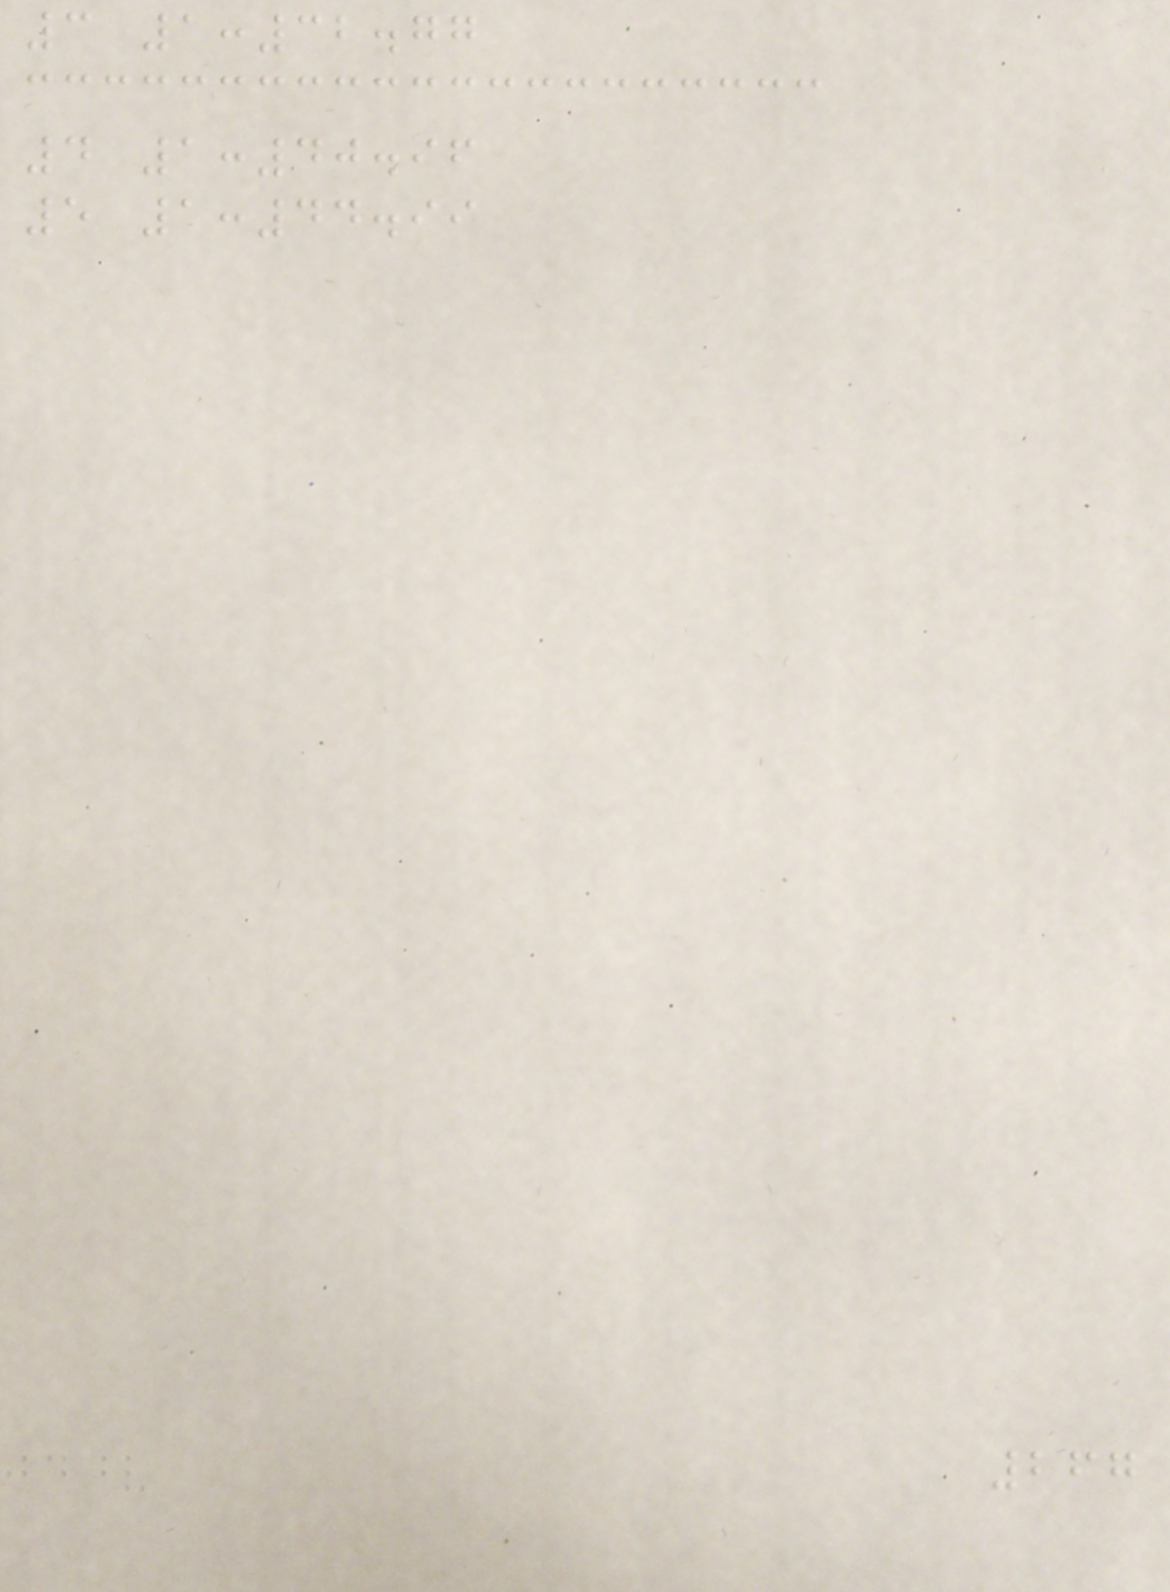3 1:32.77
4 1:40.96
5 1:44.99
267
